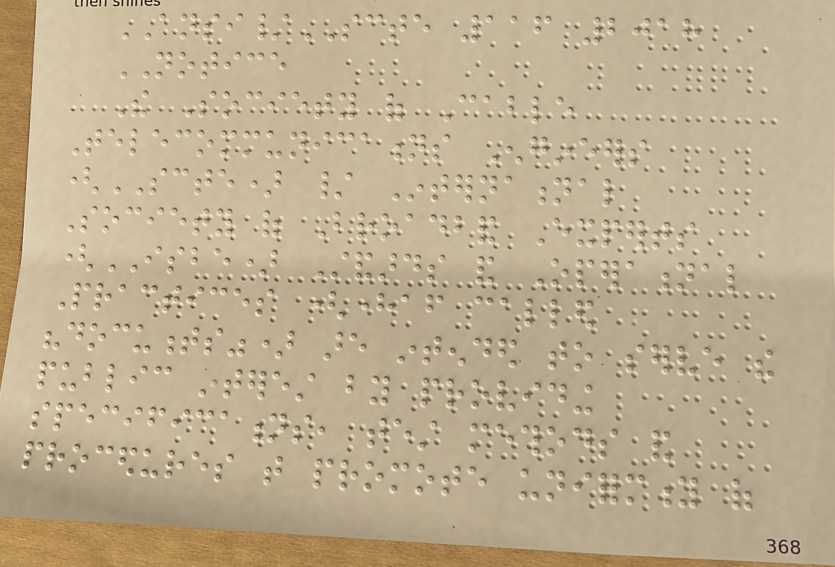ANSI/SCTE 116 2018
NOTICE
The Society of Cable
Telecommunications Engineers
(SCTE) / International
Society of Broadband Experts
(ISBE) Standards and Operational
Practices (hereafter called
"documents") are intended to serve the
public interest by providing
specifications, test methods and
procedures that promote uniformity of
